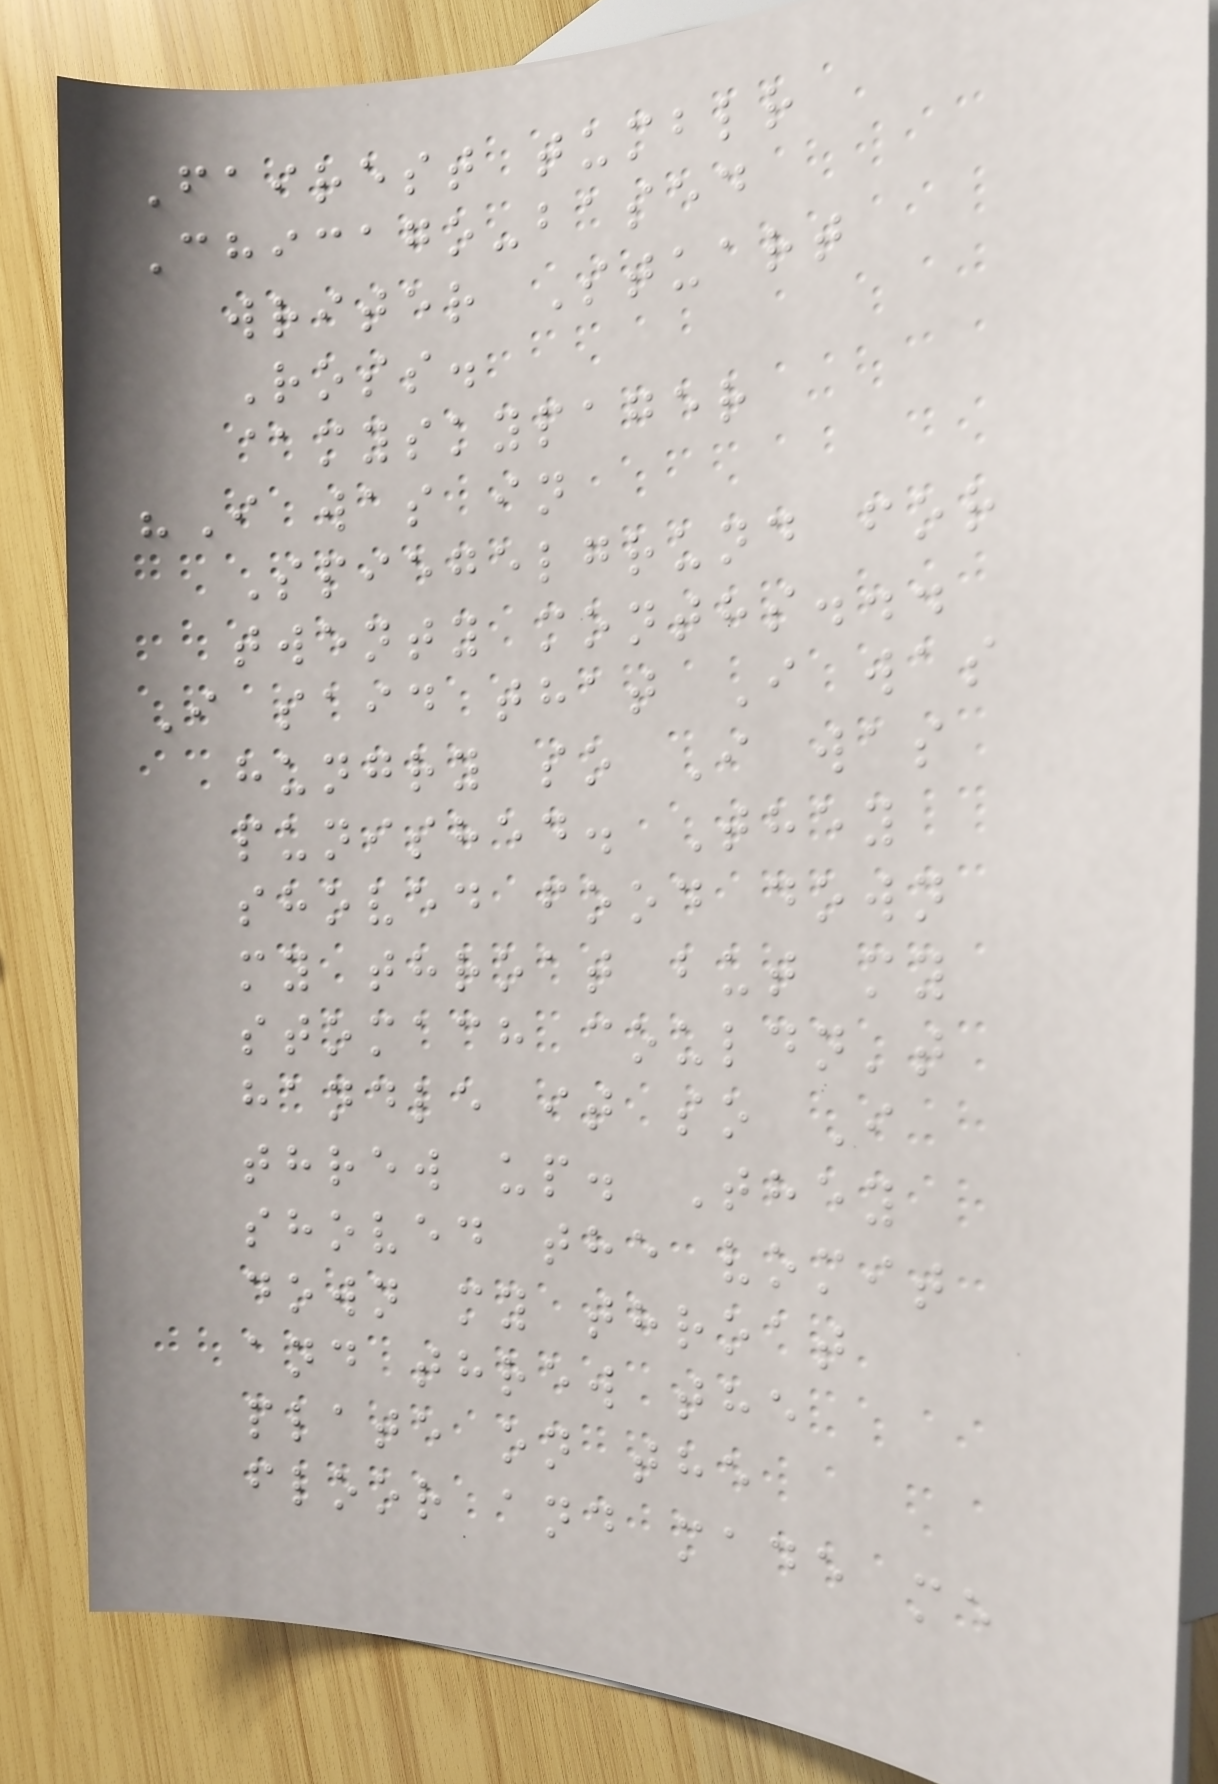Fairest tumblr
Chicago-based
writer Stuart
Ross.
@myskypager
"I was in
Spiegelgrund for
twenty months...
I said that I was
hungry so I was
punished. They
shoved food down
my throat but my
stomach couldn't
handle it so I
threw up. They
shoved the vomit
down my throat
and threw the
plate on the
floor and made me
